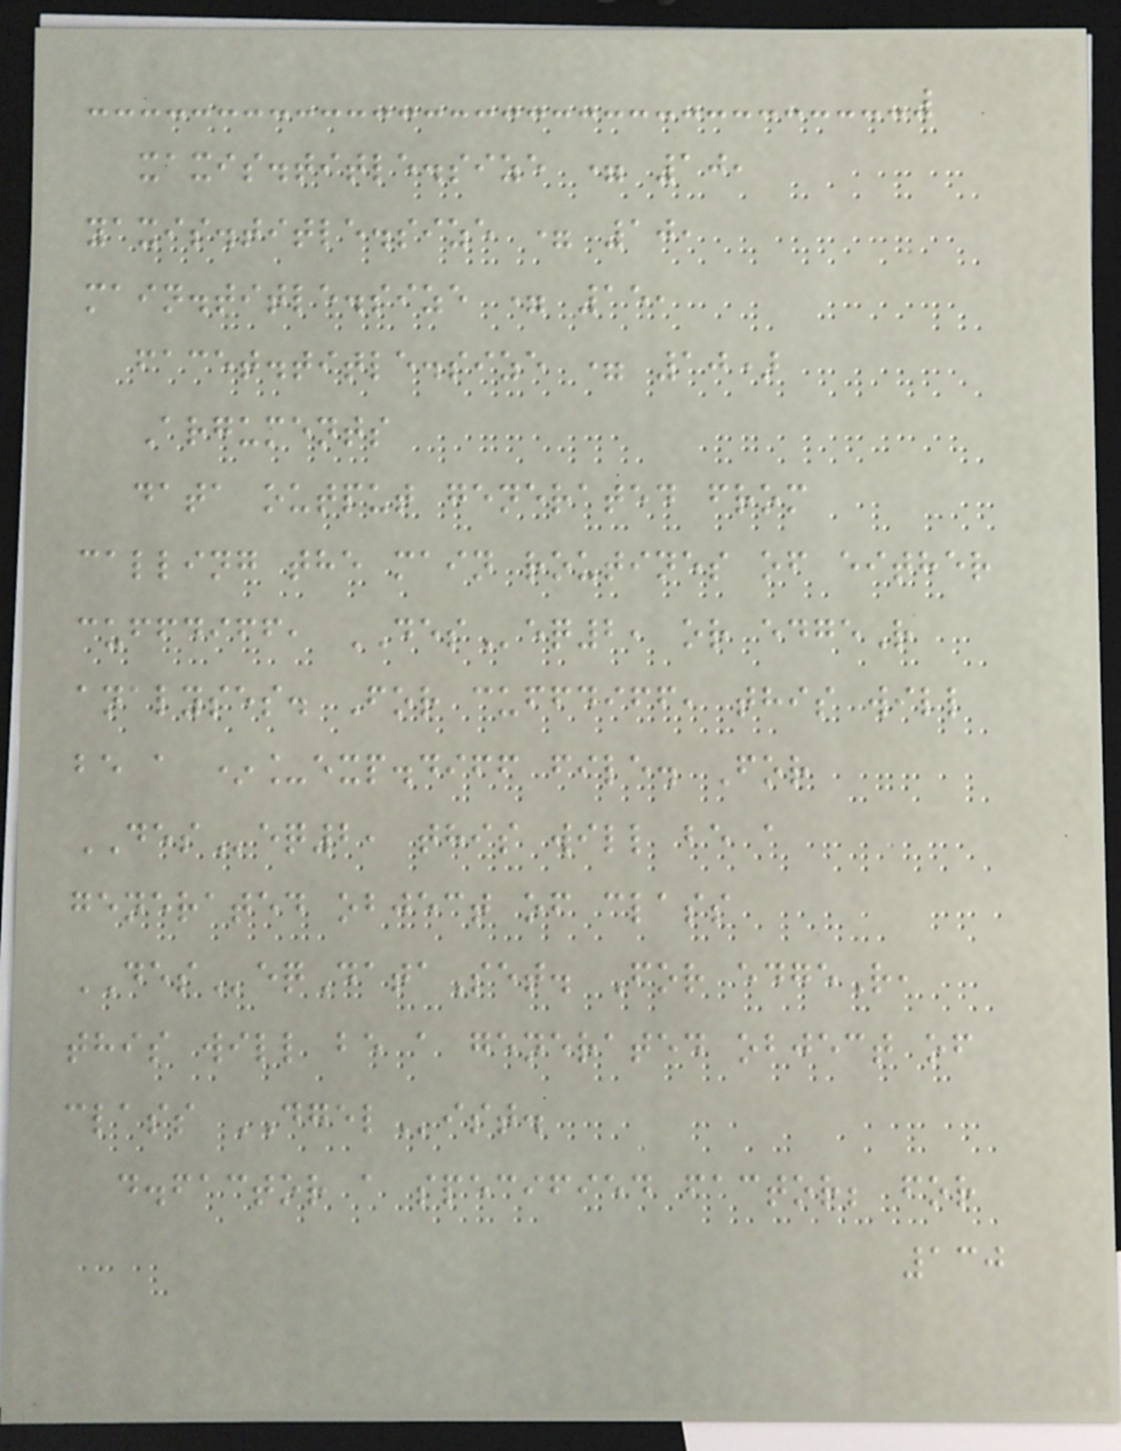xaxis.title.size = 10,
yaxis.title.size = 10,
main.title.size = 15,
facet.title.size = 10)
Arguments
data output generated from
calling the main routines of either
cuffdiff, DESeq2, or edgeR
analyses. For cuffdiff, this will
be a *_exp.diff file. For
DESeq2, this will be a
generated object of class
DESeqDataSet. For edgeR,
this will be a generated object of
class DGEList.
d.factor a specified factor; for
130
